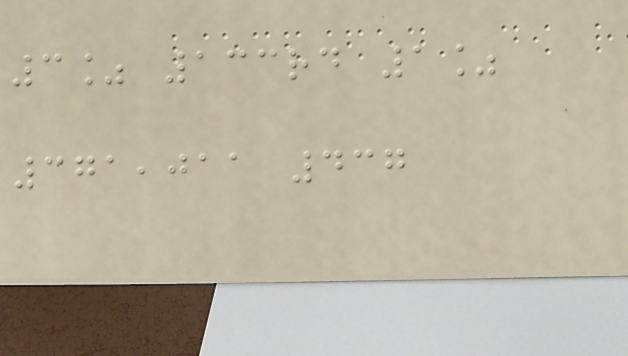3% 133rd 1%
371,011 437
